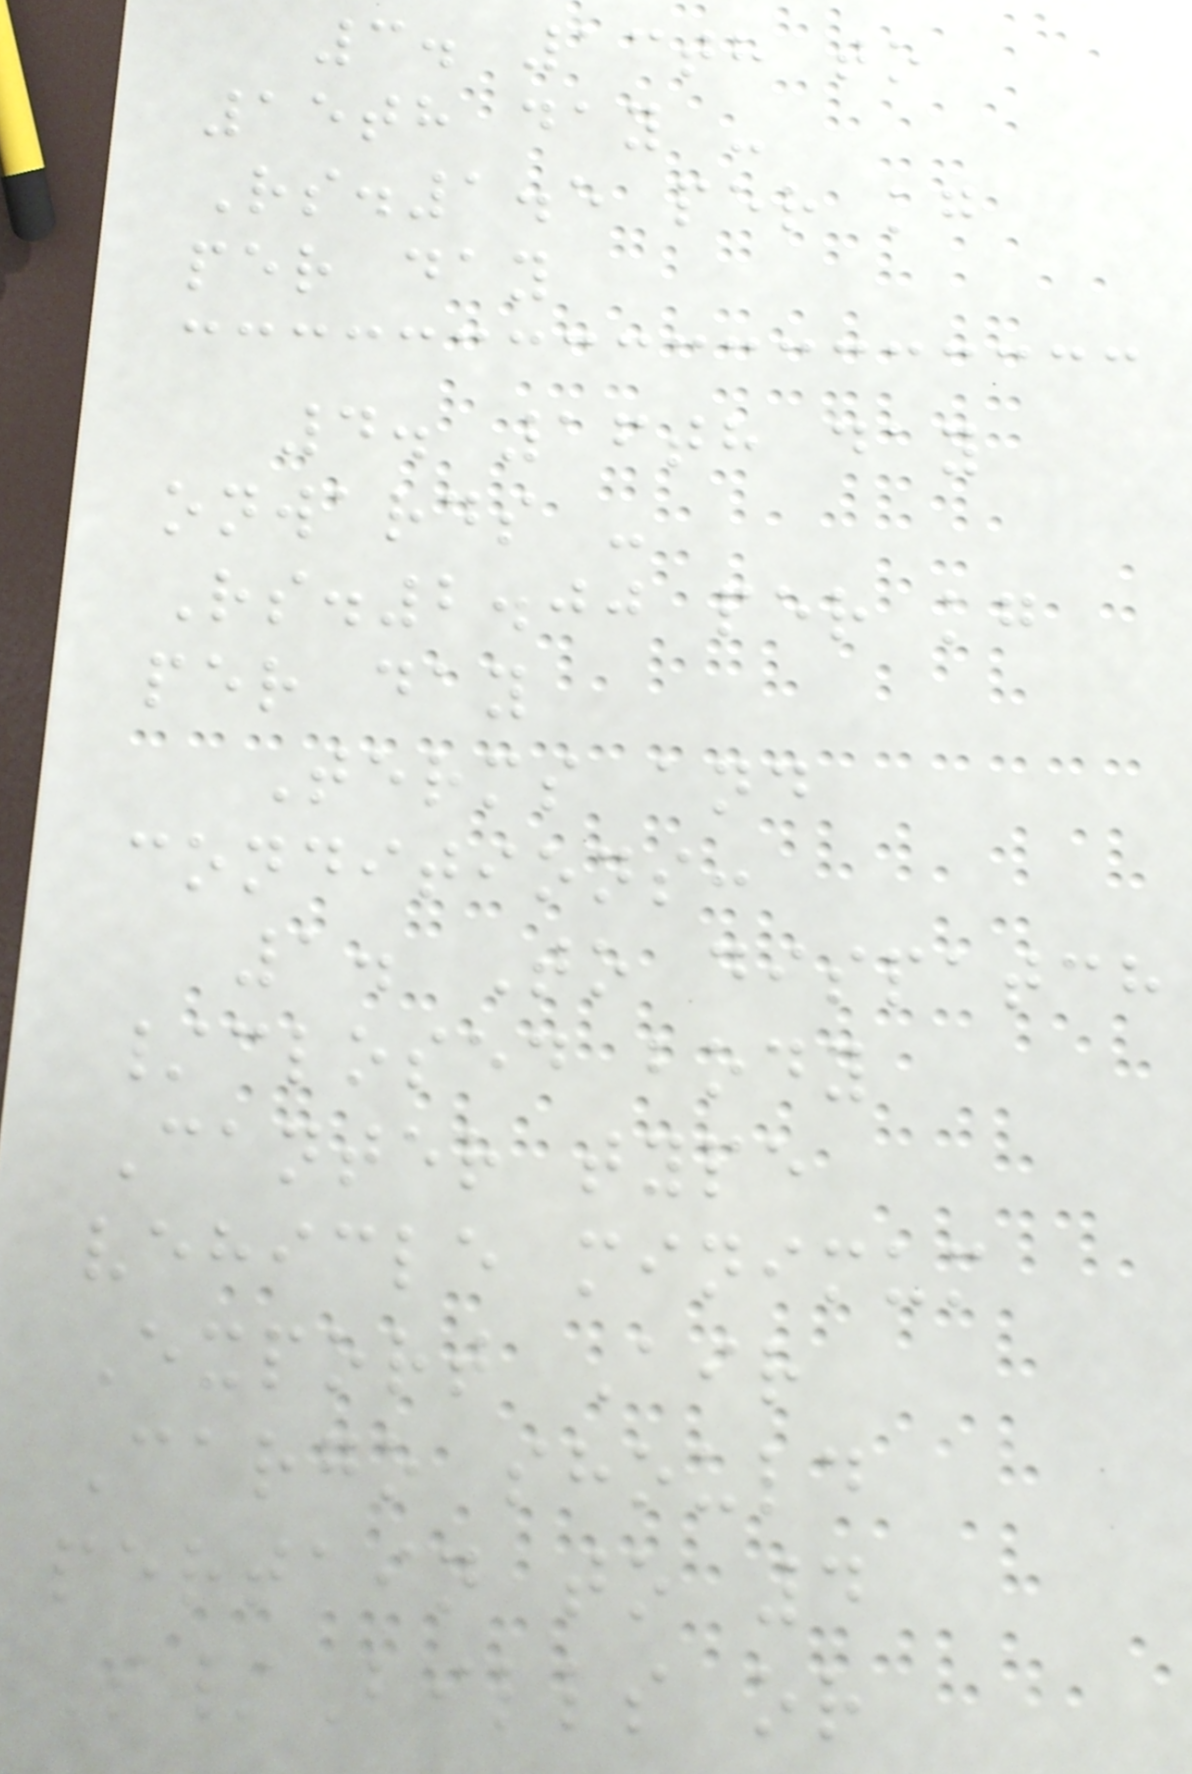3. 13th to
15th day -
Rs.1.5 per kg
per day
4. 16th day
onwards -
Rs.2.00 per kg
per day
Terms and
conditions:
1. To dispatch
/closed body
Canter type
vehicle minimum
Export Air
Cargo should
pertain to 4
S/Bills or
